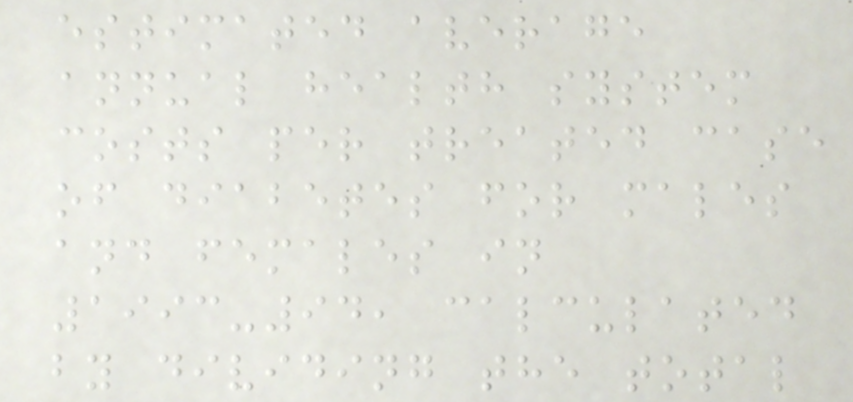estimated average
annual health system
costs per treated case
of diabetes for males
and females in
1993-94, calculated
by dividing the total
